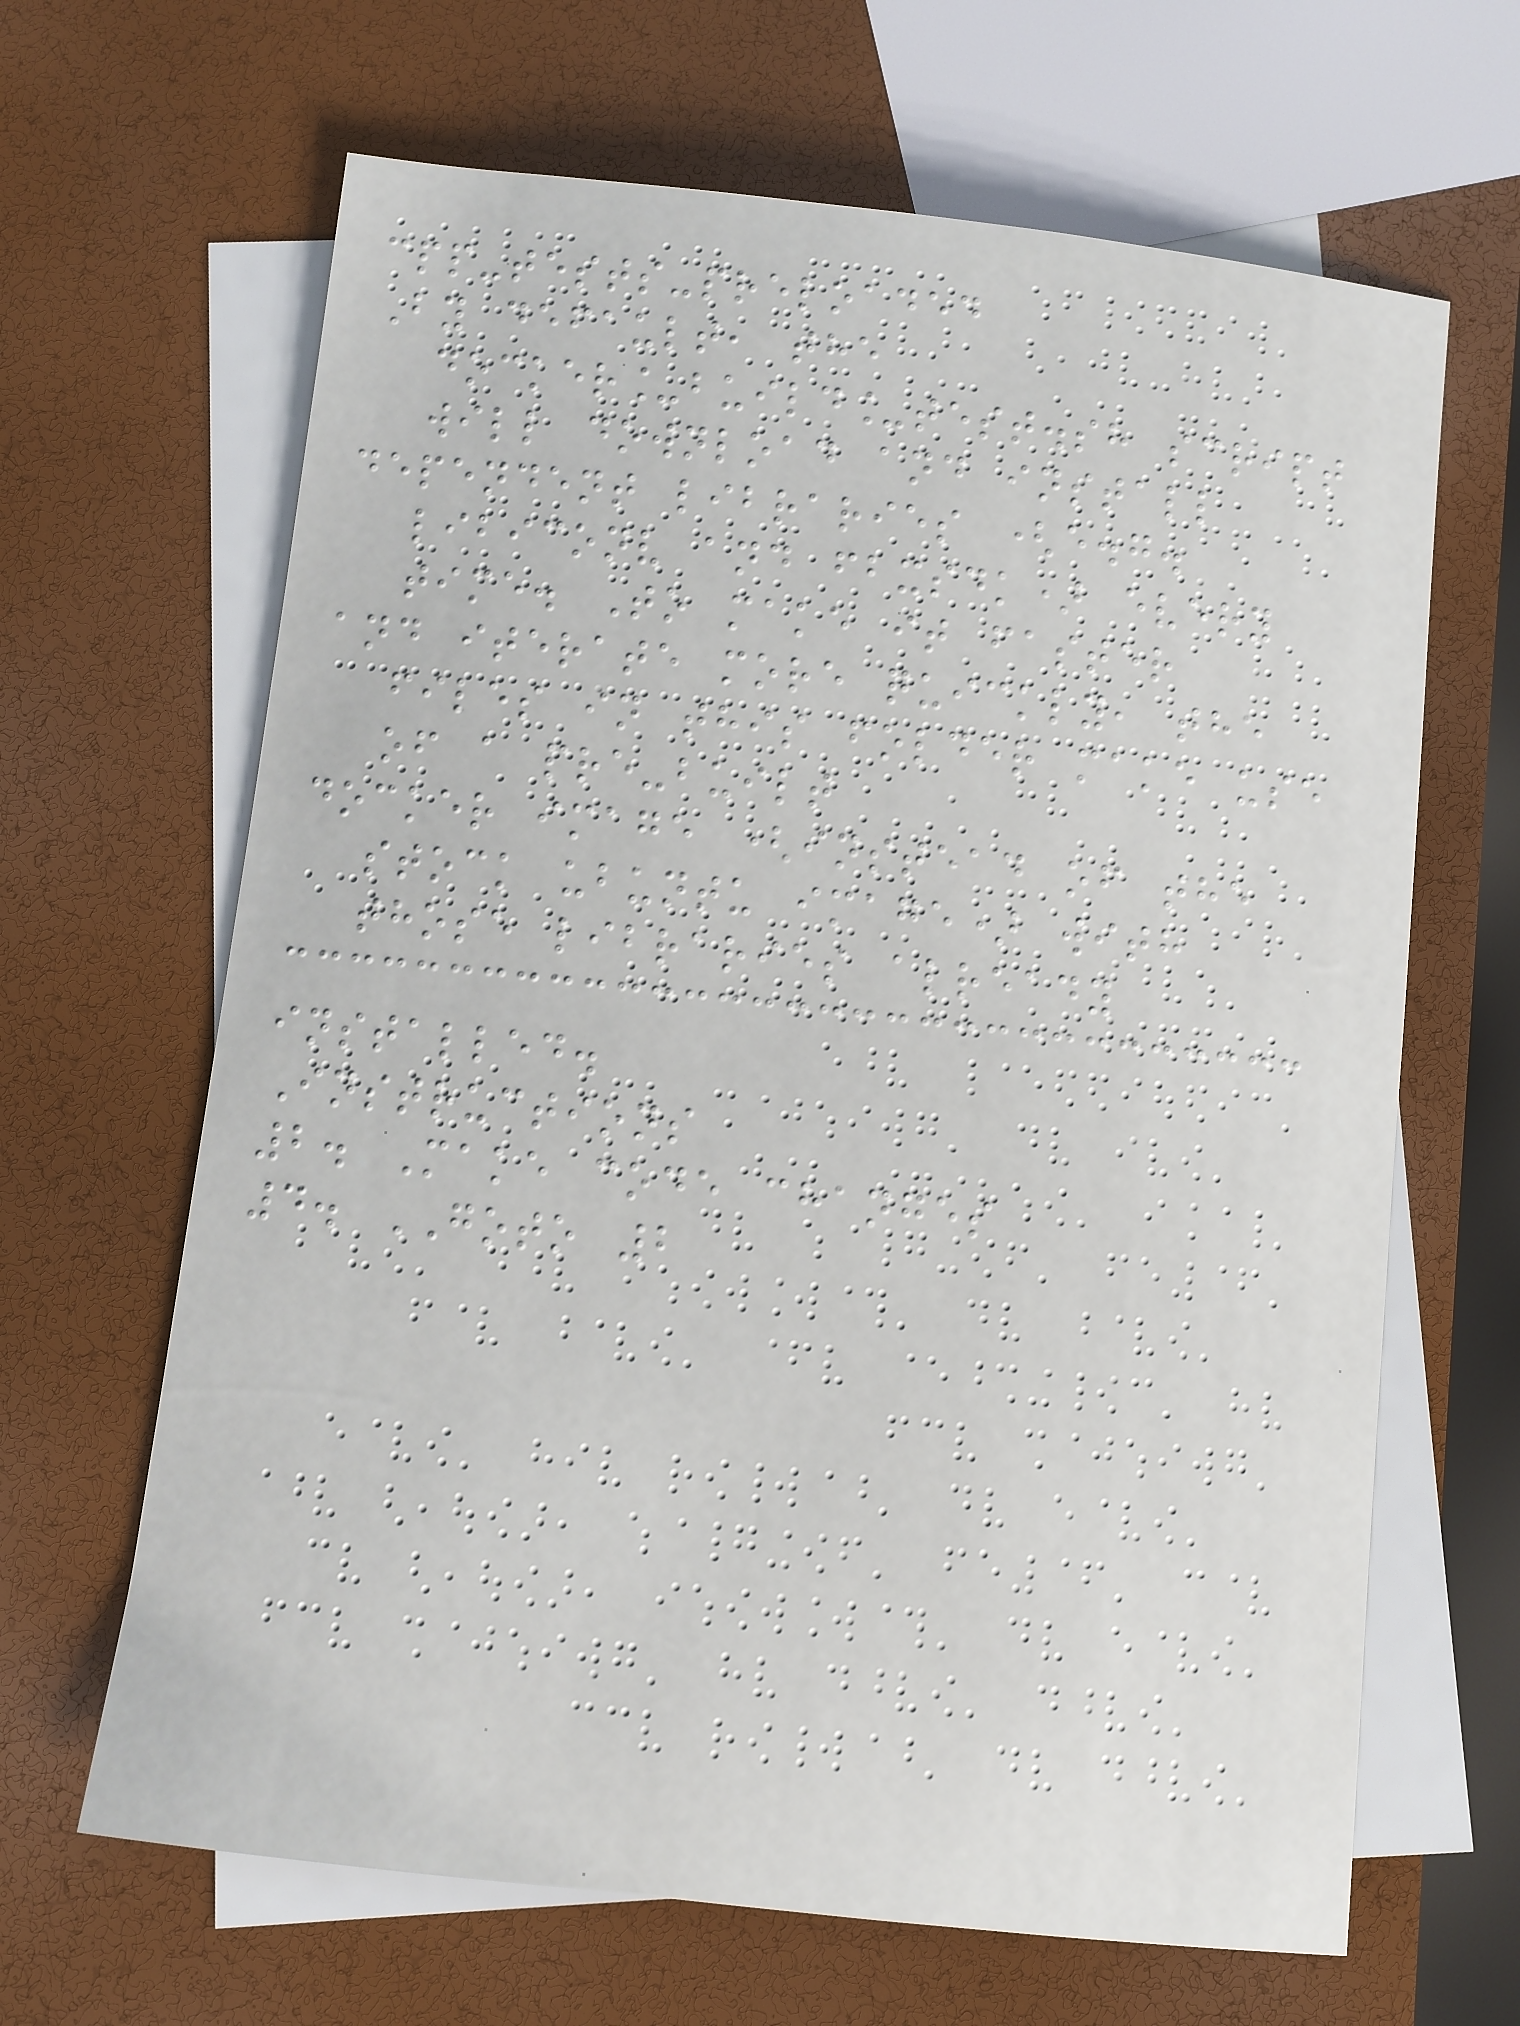cpp-tests-preloaded
By default, the
docker_build_test.sh script
will download and install
dependent libraries (e.g.
libiconv and fbxsdk) every
time. To make it faster
and iterate more quickly, the
files in this folder make use
of a pre-built
docker image (instead of the
stock ubuntu image) with
those libraries already
installed.
Instructions
2. Make code changes
4. GOTO 2
